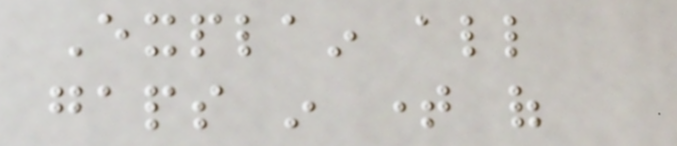Explain all
gaps in time of
